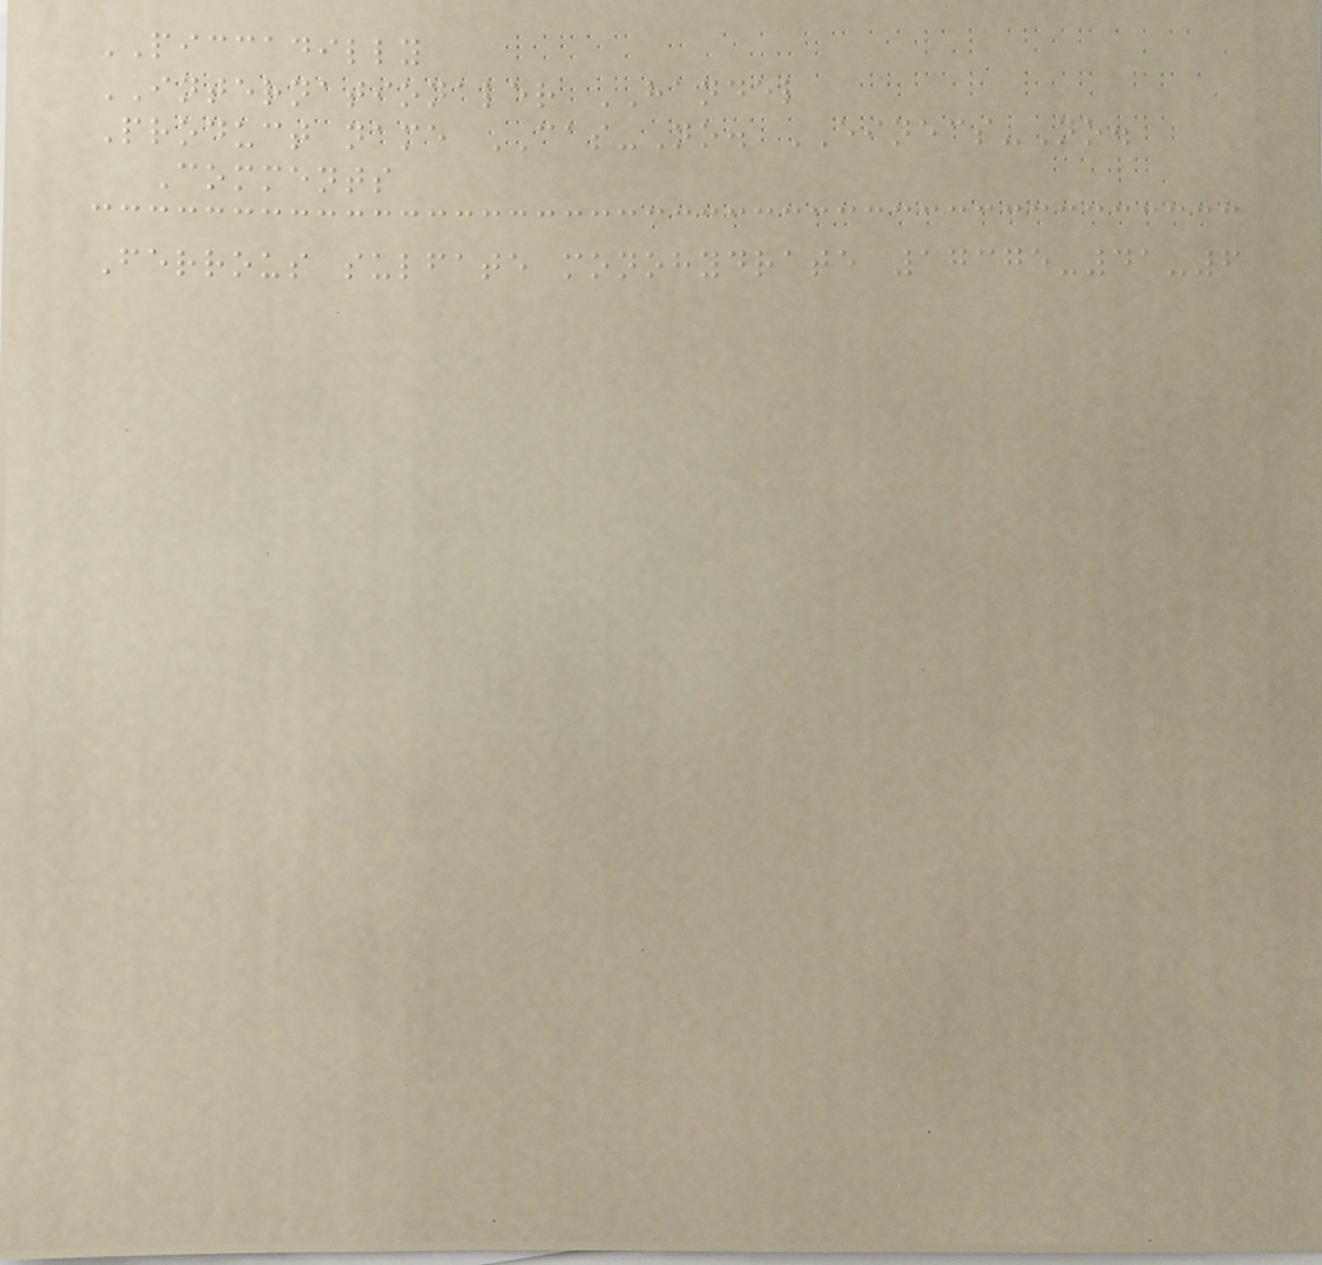PICCADILLY
INTERNATIONALER HANDEL
Product name CAS-No. EINECS-No.
Comments
Ferrous sulfate monohydrate 17375-41-6
